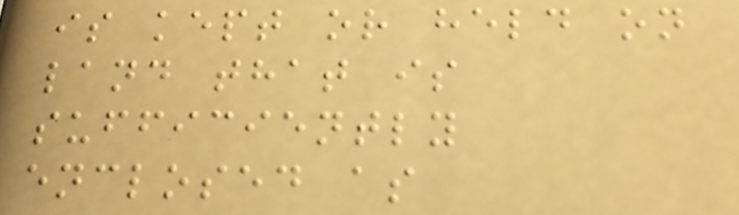is kept or held on
land that is
sufficiently
enclosed as
